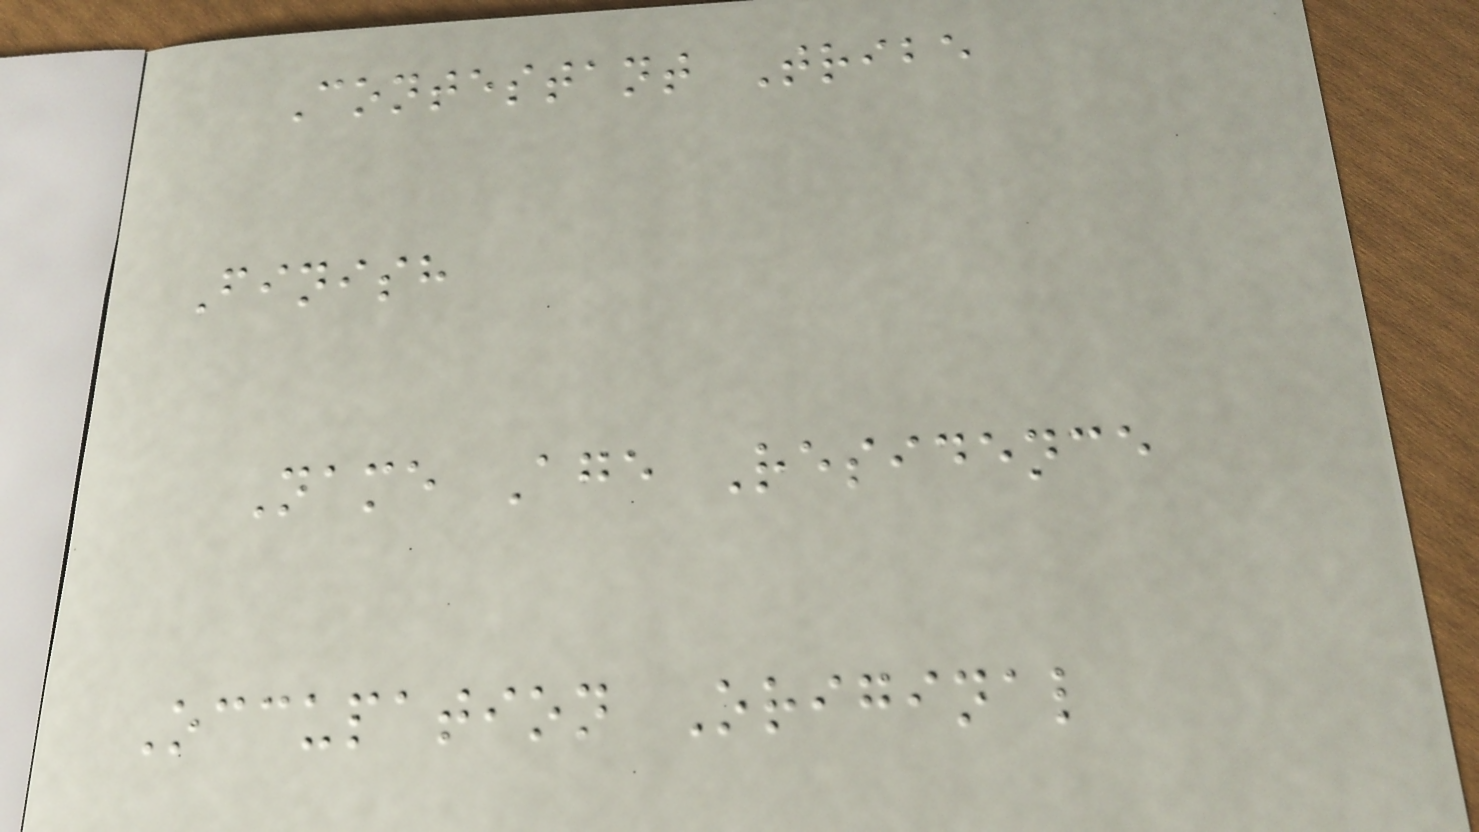Contestant Tribe
Finish
Name Age Residence
Occupation Original
